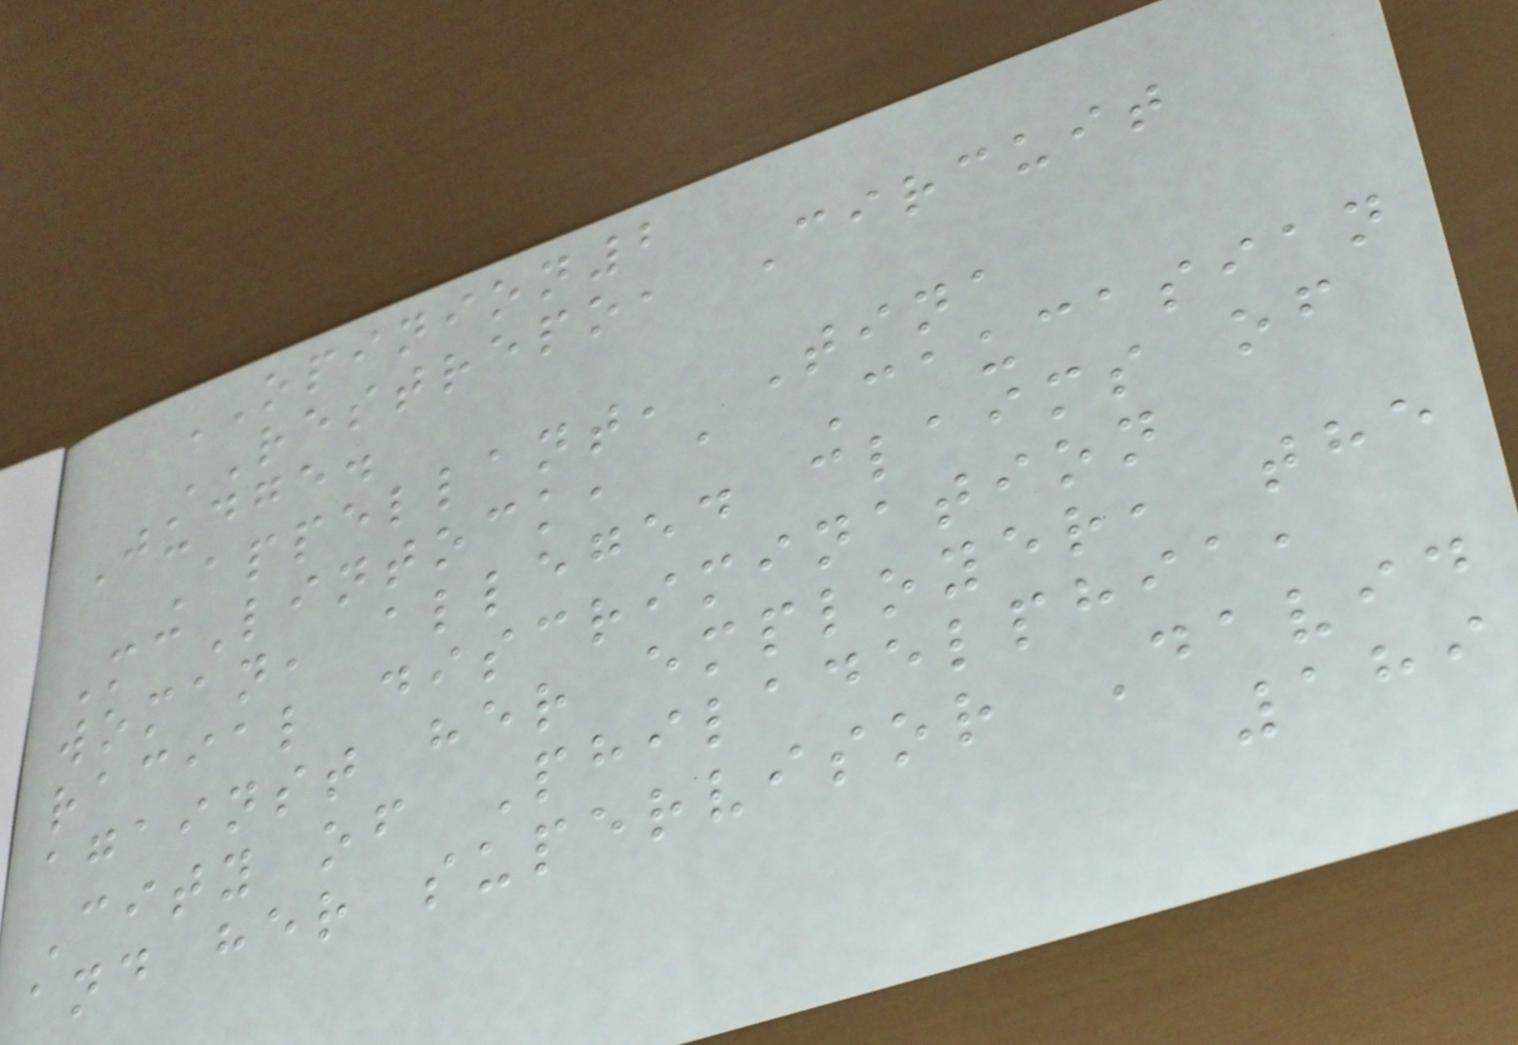OPINION2
RESTREPO, Circuit
Judge.
Appellant, Tina
McLintock, a Caucasian
woman, alleged claims of
racial discrimination
against her employer, the
City of Philadelphia,
and her supervisor David
189
